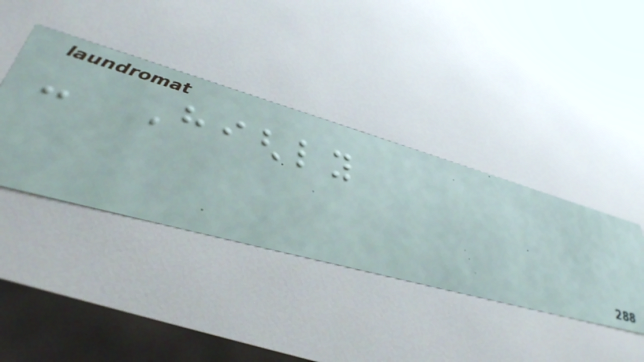- Highly
